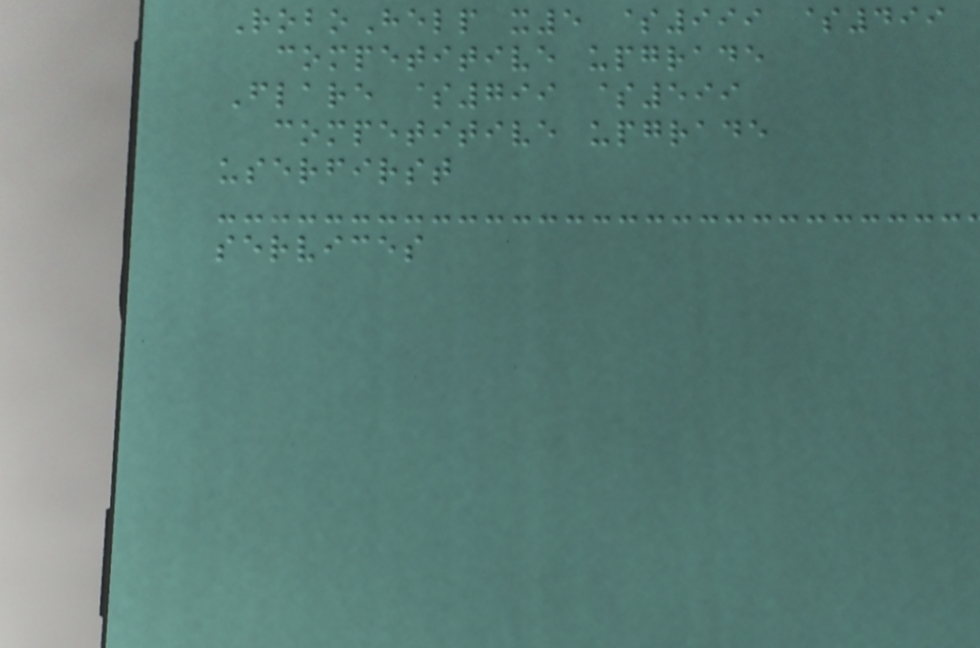RoboHelp x5 $999 $499
competitive upgrade
Flare $799 $599
competitive upgrade
userfirst
services
